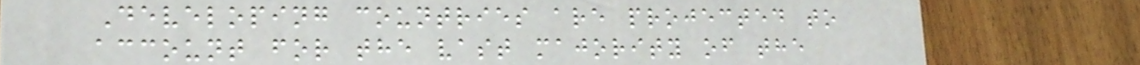Developing countries are projected to
account for the vast majority of the
